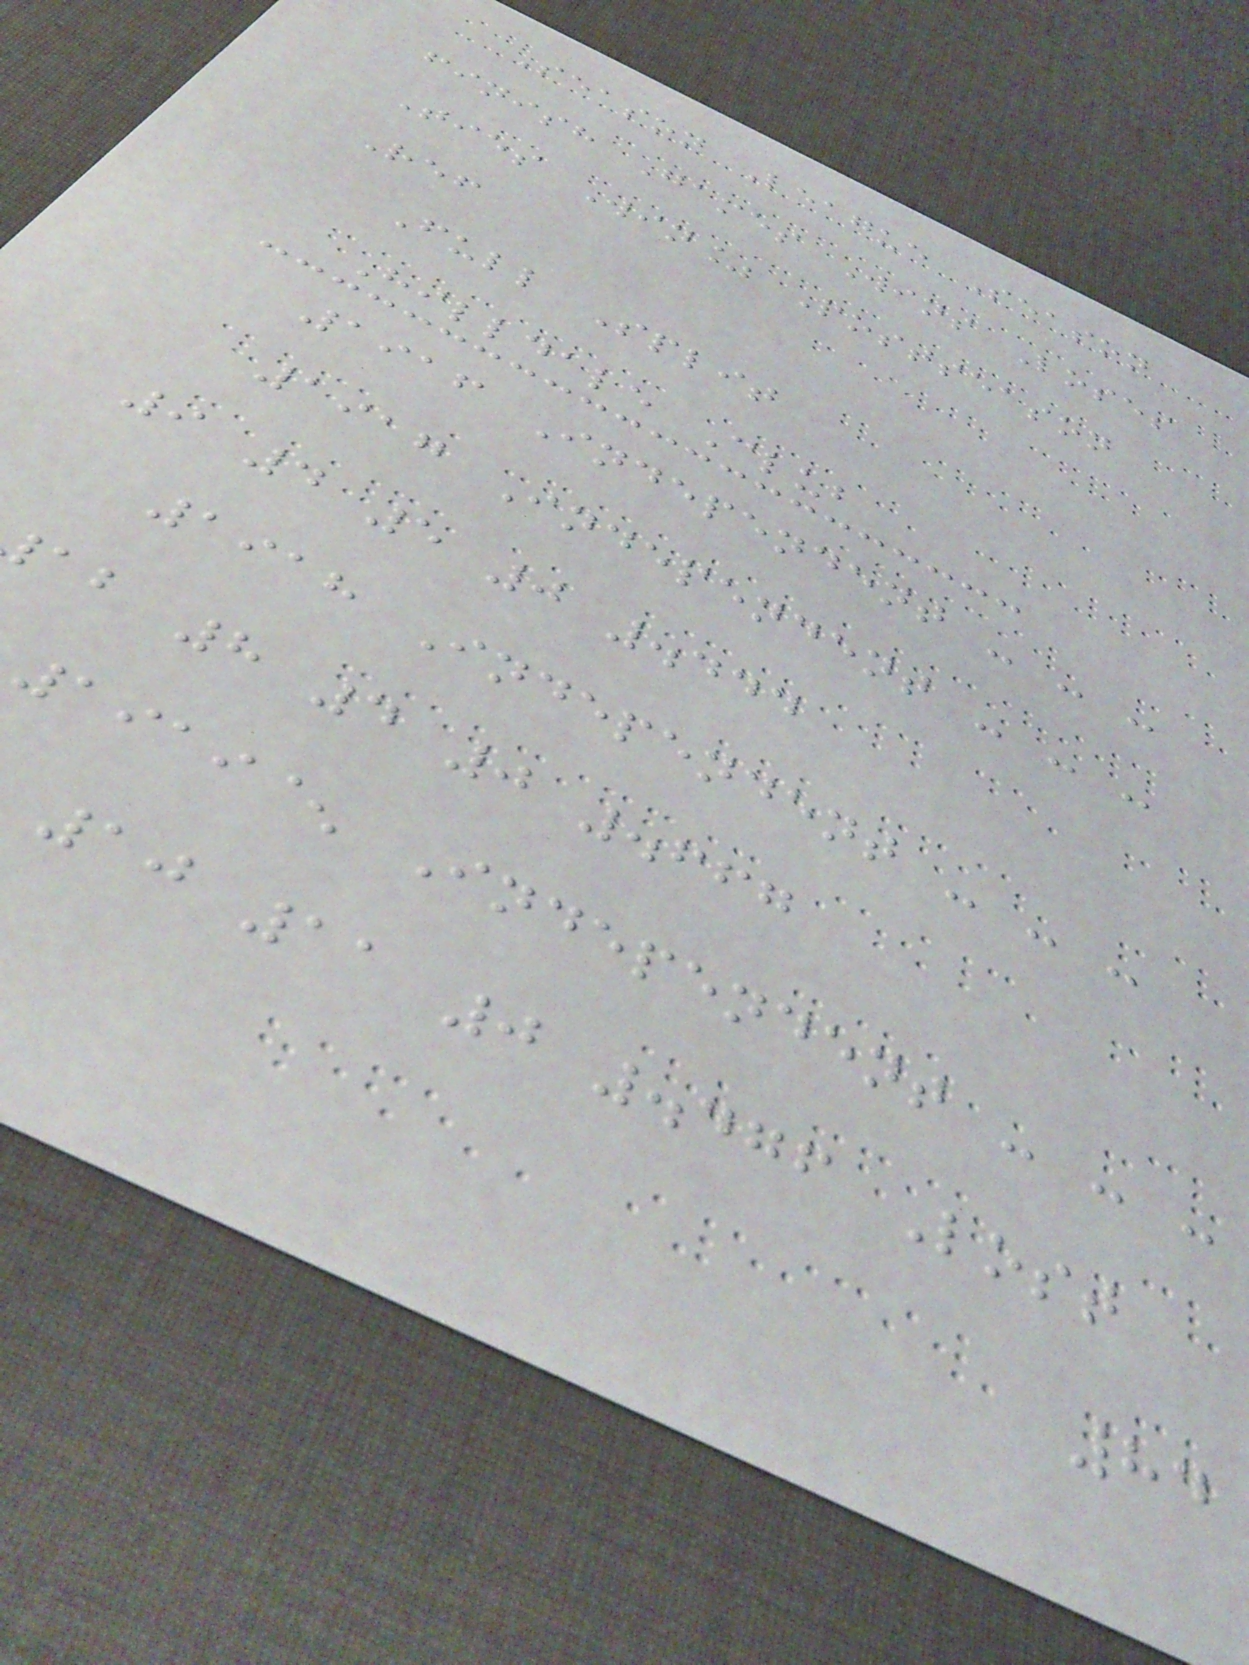Season League Season
finish Games Wins Loses
Ties Win% Postseason
Ref
Full Split
Hilldale Club
1916 Independent - - -
1917 Independent - - -
9 4 5 0 .444
1918 Independent - - -
ab 8 4 0 .667
1919^ Independent - - -
10 11 0 .476 Lost
84
